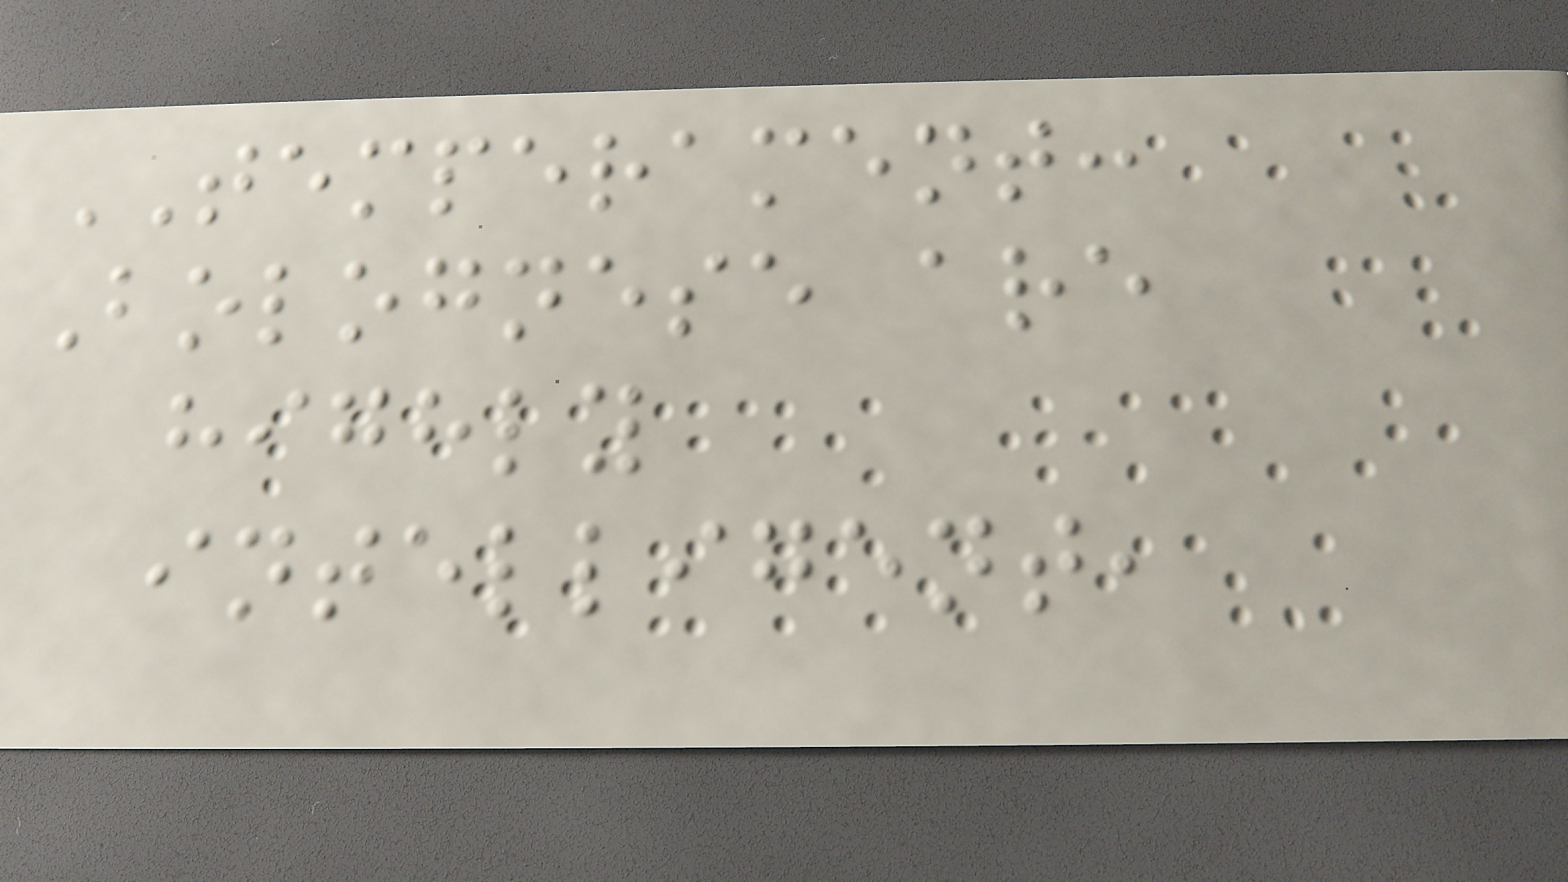TEMPERAMENT:
Bolognese are
highly
intelligent,
